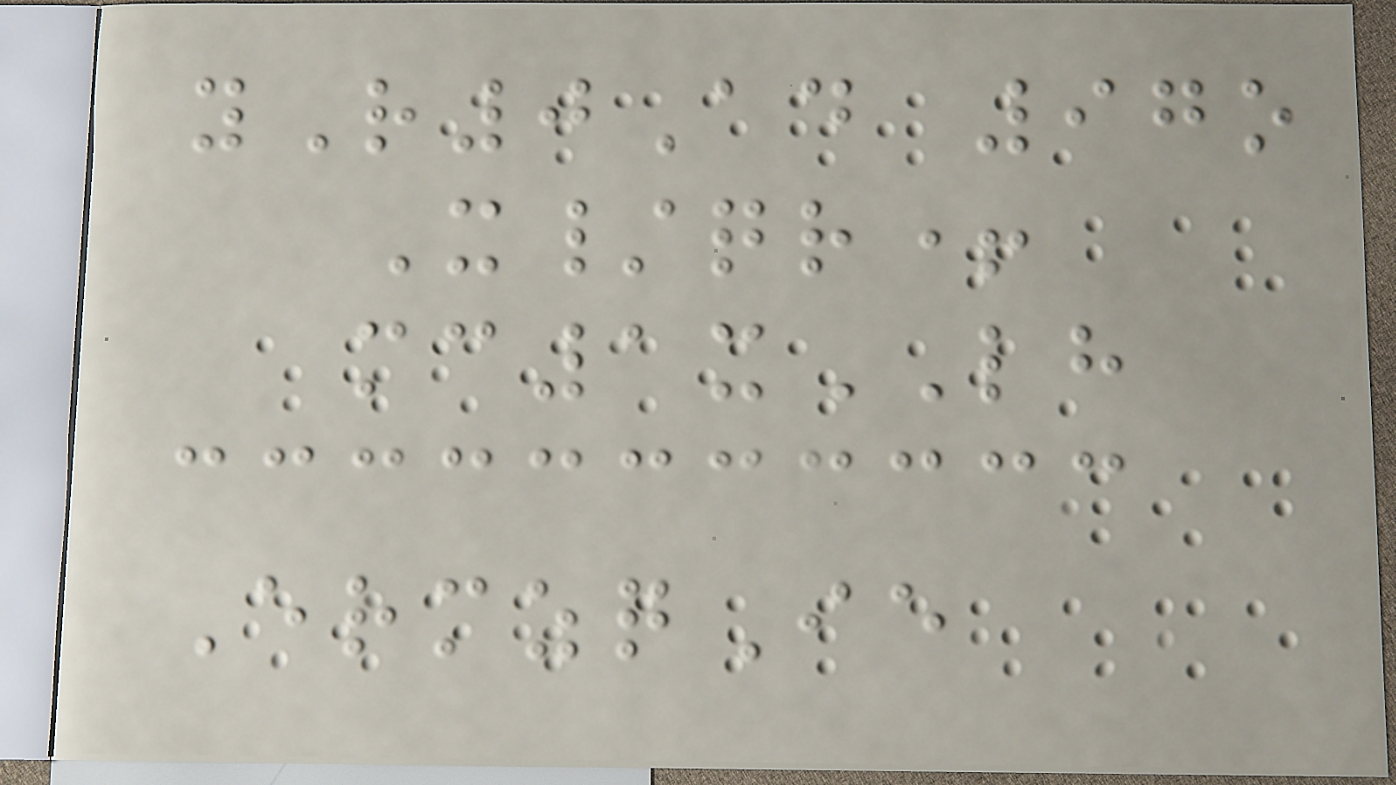yR0Ad 97o
X/qr+
mc1xLH
ErmzqIe
